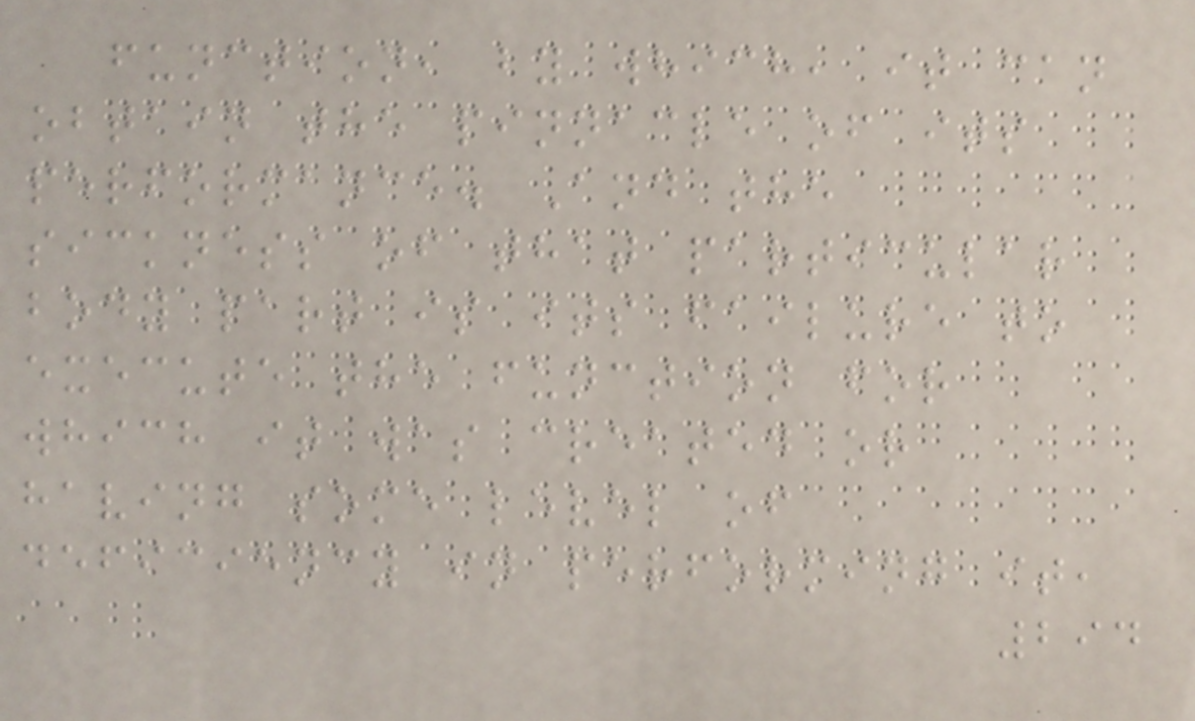function, by which, it can
obtain the pinnacle of its
performance. And the
sickness of that particular
body part is its failure to
execute the function for
which it was created or
having some level of
deficiency in performing it,
294
